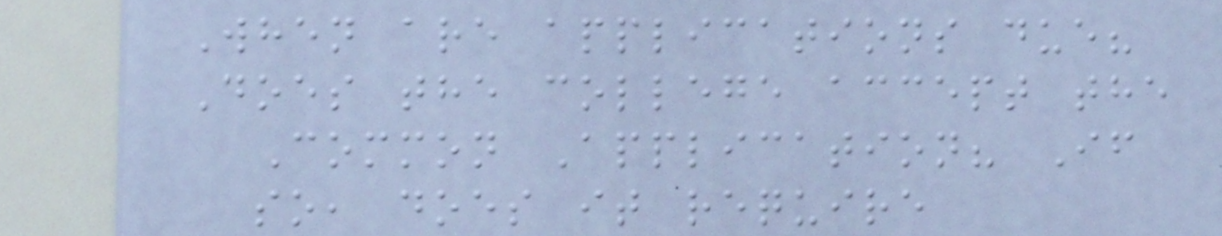When are applications due?
Does the college accept the
Common Application? If
so, does it require
